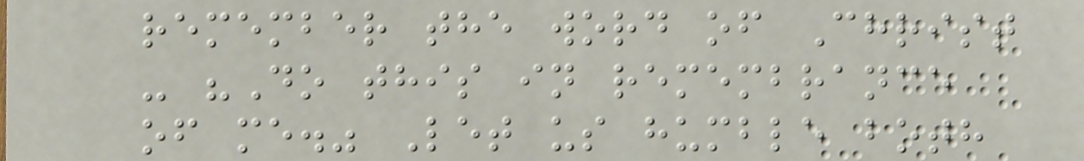remember the word of Christ
- "Do this in remembrance
of me." Let us humble both
